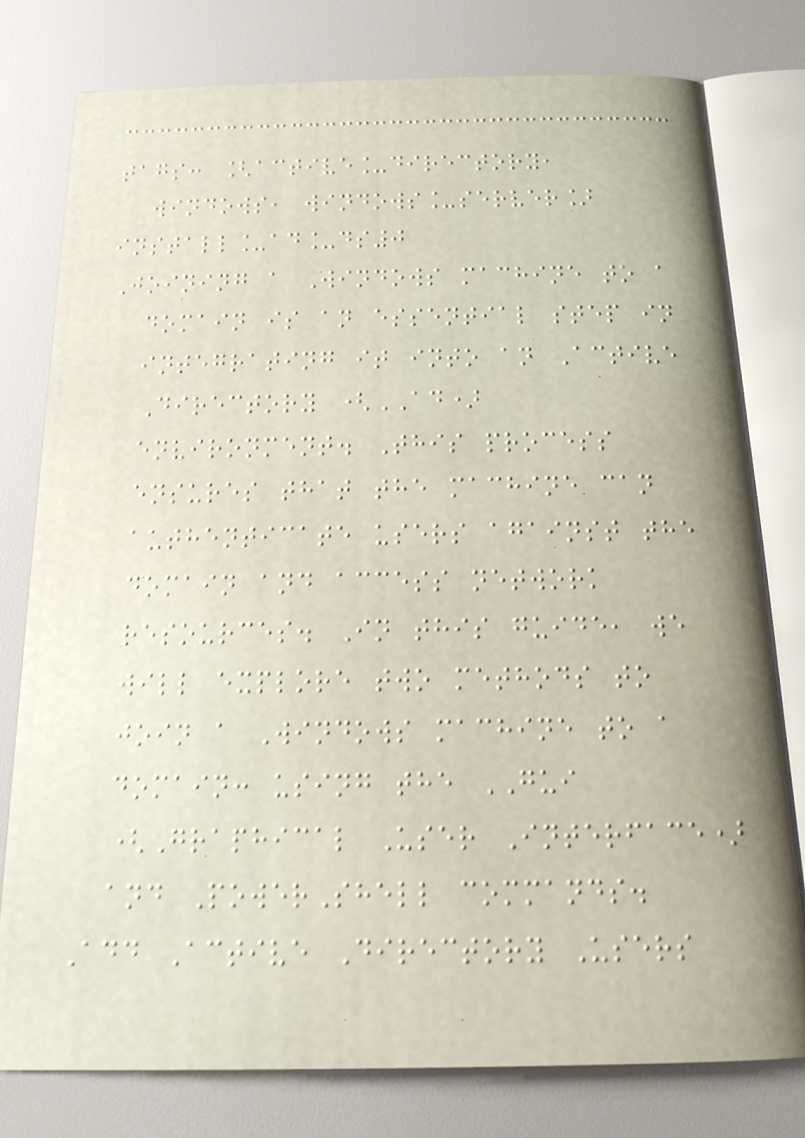tags: [active_directory,
windows, windows_server]
install_ad_ds0
Joining a Windows machine to a
domain is an essential step in
integrating it into an Active
Directory (AD)
environment. This process
ensures that the machine can
authenticate users against the
domain and access network
resources. In this guide, we
will explore two methods to
join a Windows machine to a
domain: using the GUI
(Graphical User Interface)
and PowerShell commands.
Add Active Directory Users
